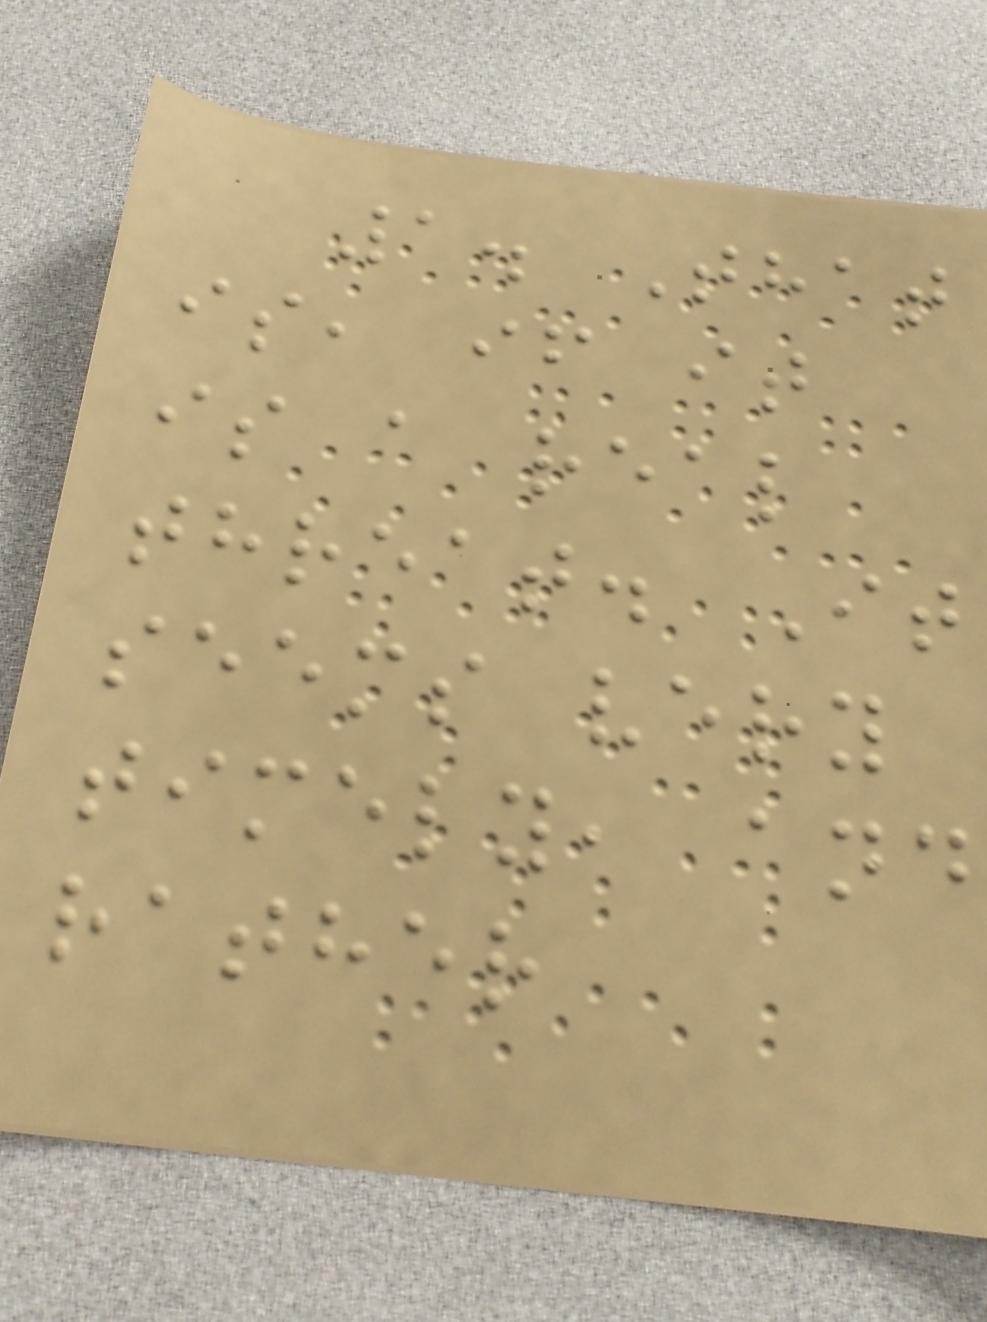1. That
is, if it
is a real
threat. It
seems very
timely, and
rather
